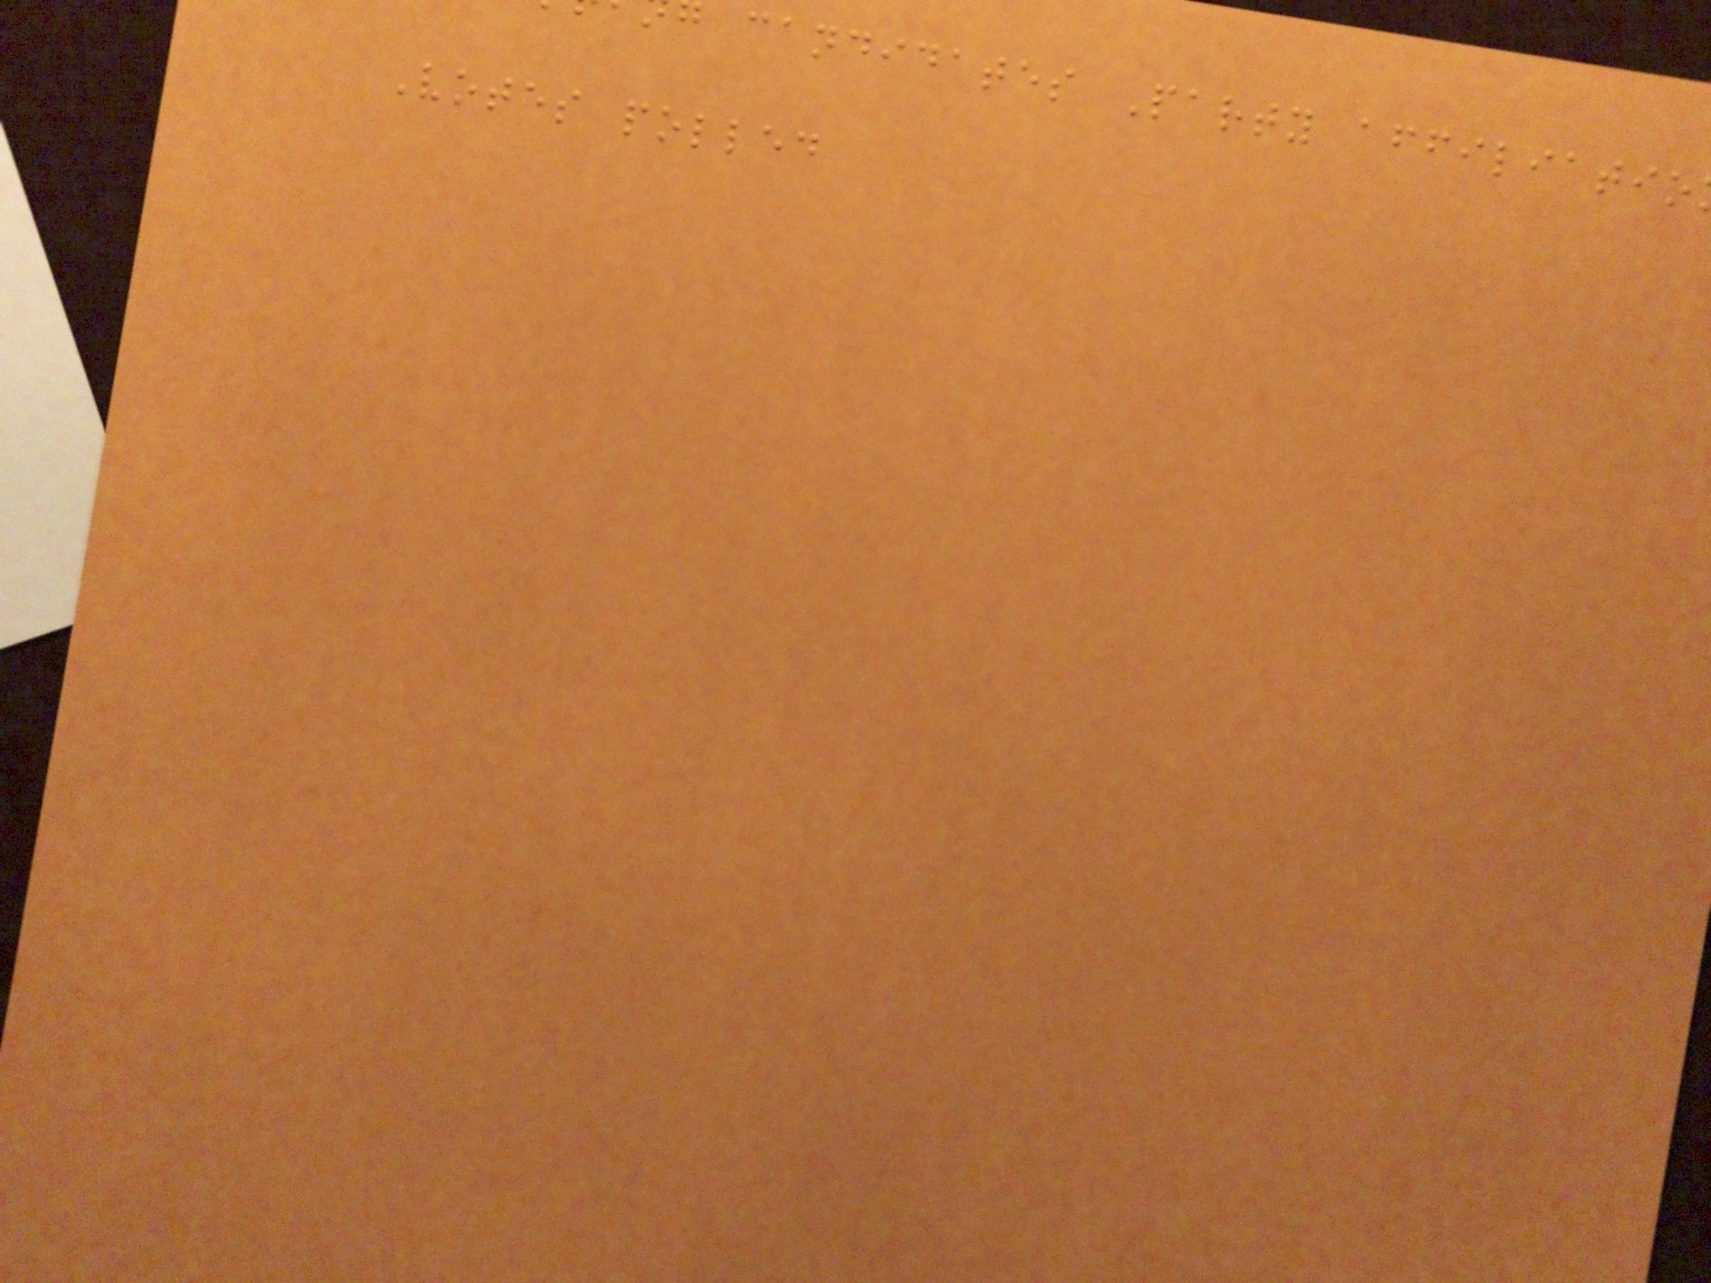candidates Party affiliatio
Votes polled
